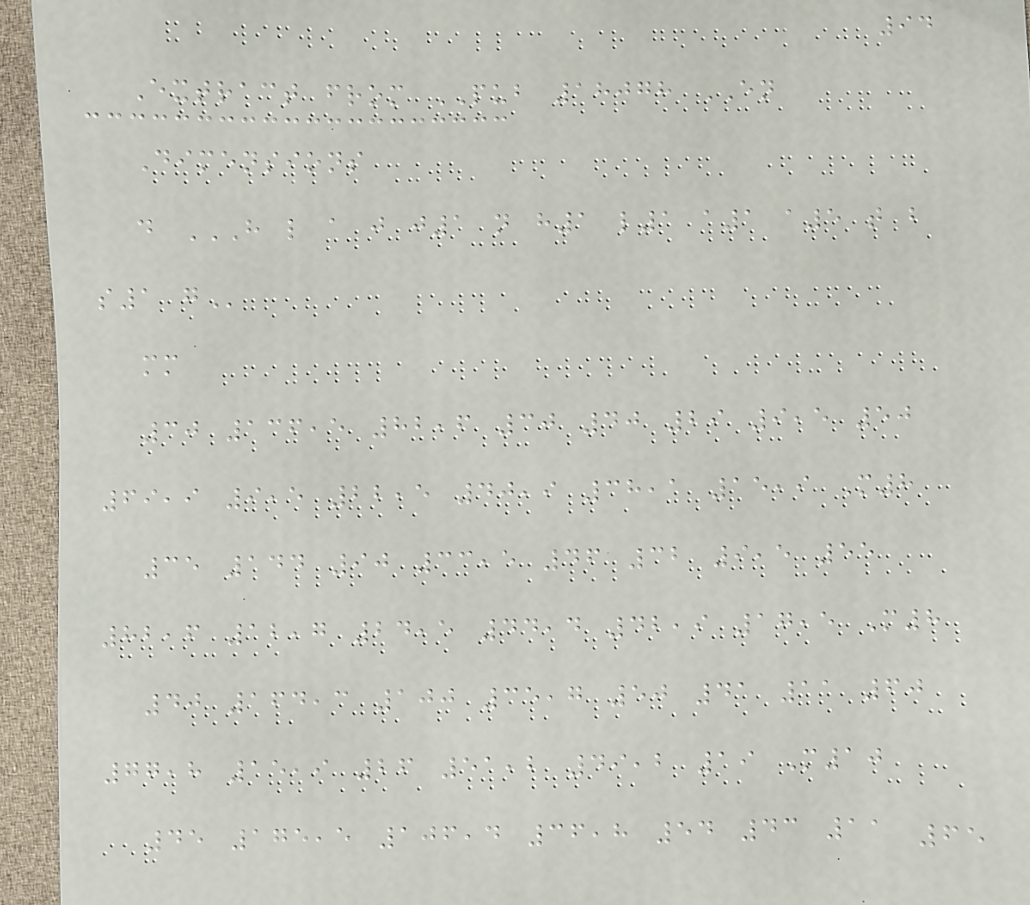94
Extract from PUB 18078 EN
Dimensions
d H L A J J1 N H1 L1 A1 A5 T B
S1 G
mm
30 136,5 82,6 30 40 29 9,5 50
69,9 9,5 22,5 40,9 38,1 15,9 M8
35 144 90 33,5 46 32 9,5 55
82,6 12,7 24,5 44,4 42,9 17,5 M8
40 164,3 100 35,7 50 41 11 60
77,8 15,9 26 51,2 49,2 19 M10
45 175,5 106,4 36,8 54 43 11 65
